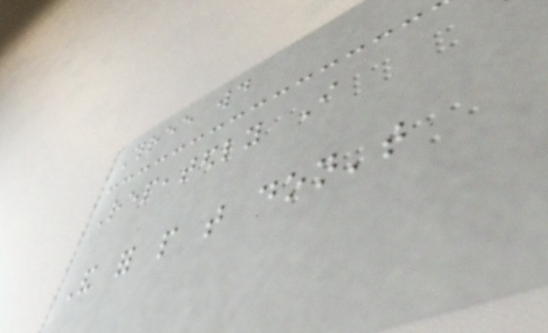Three would
Repeatedly I
And for people that don't
